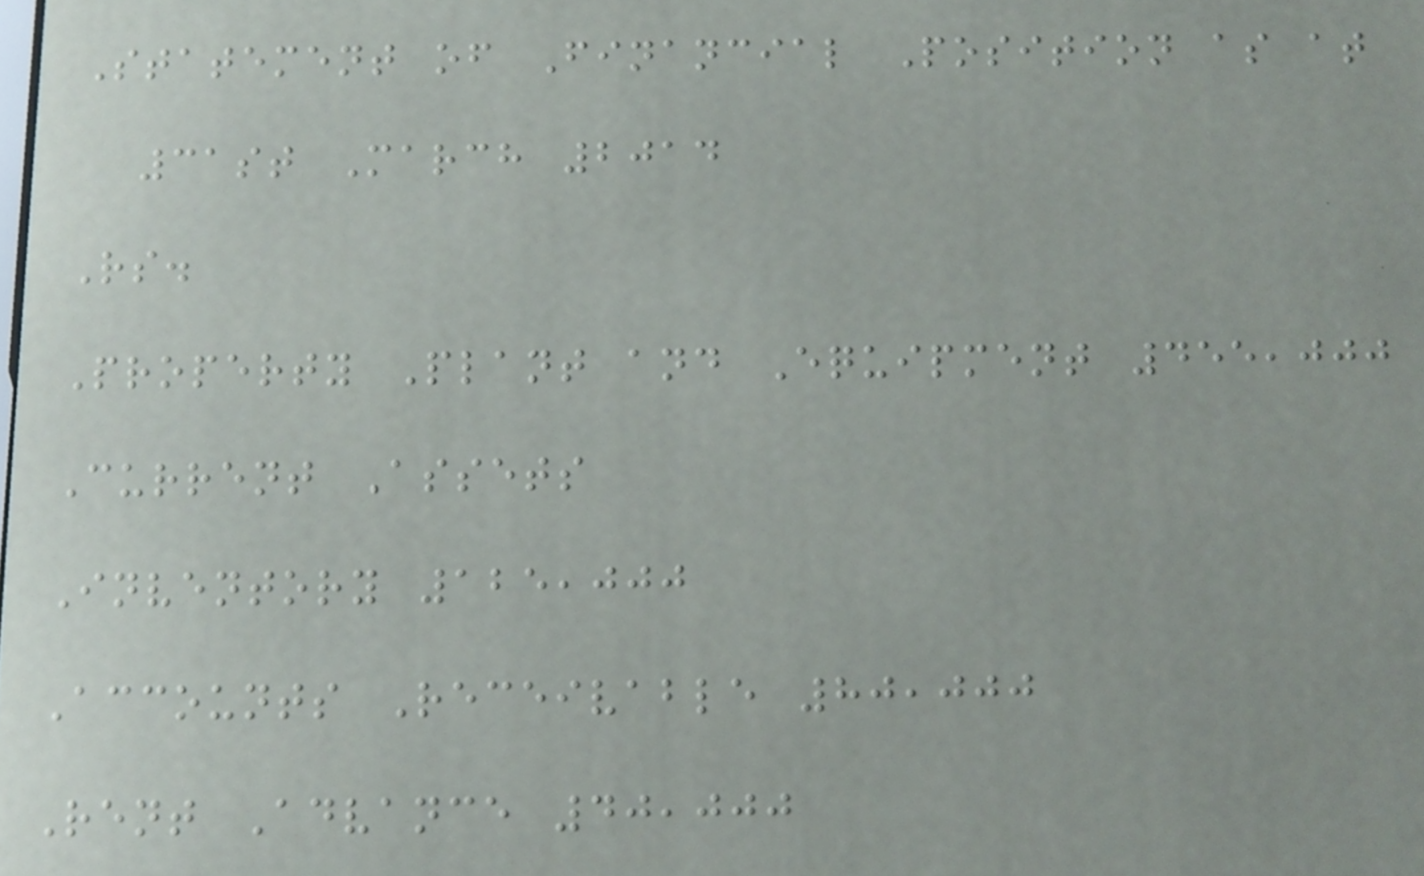Statement of Financial Position as at
31st March 2014
Rs.
Property Plant and Equipment 455,000
Current Assets
Inventory 125,000
Accounts Receivable 80,000
Rent Advance 40,000
